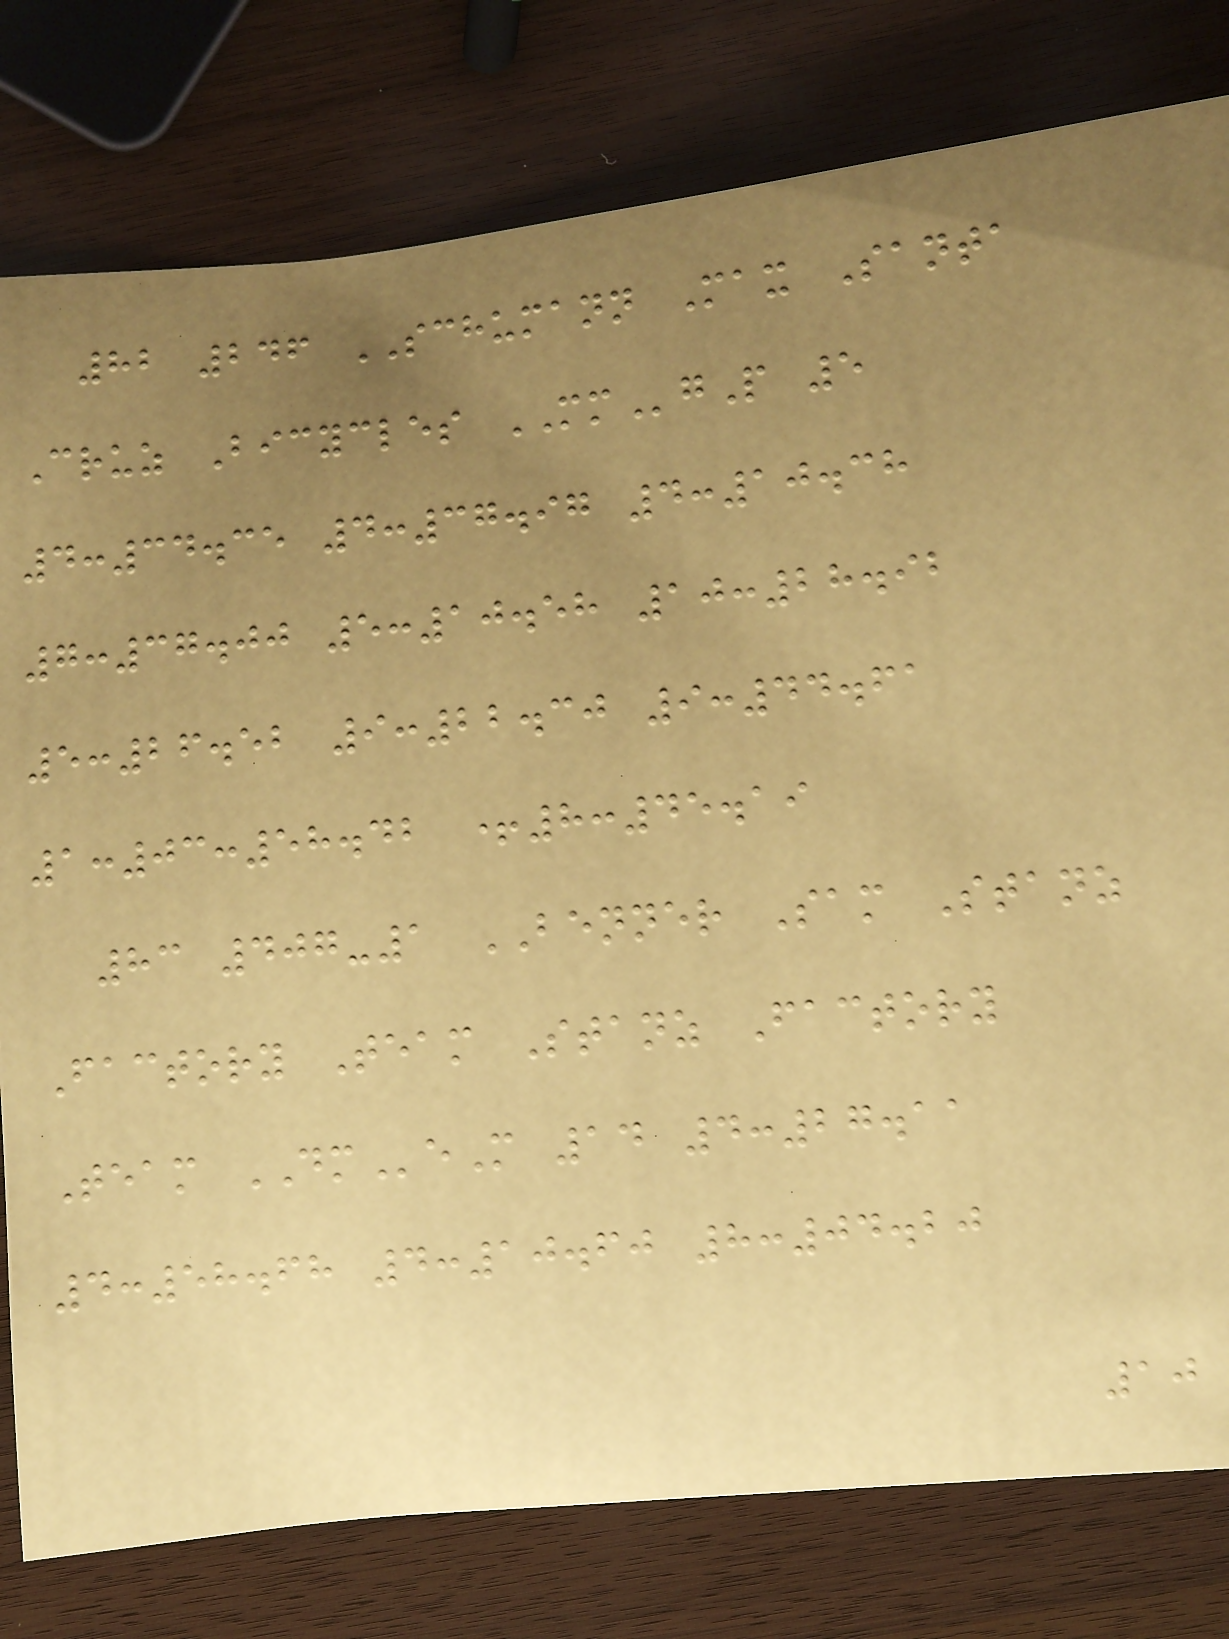82 246 SCHUMANN Max Santa
Cruz Bicycles MMgP 5
4:34.35 4:37.97 4:10.38
7:37.00 5:10.58 10:28.92
5:26.52 9:22.30 9:44.61
1:03:58.42 +8:45.19
83 407-1 BENNER Sam Stanz
Factory Team Stanz Factory
Team DMeM 14 4:27.11
4:58.68 4:10.60 8:04.20
10
